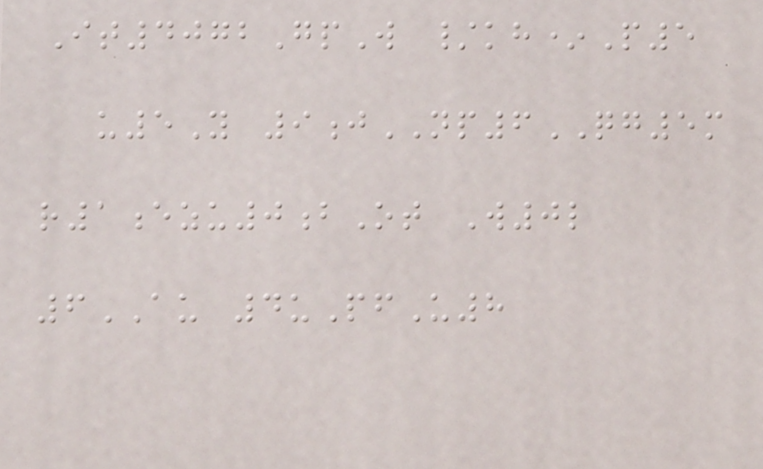It4072GpW /kh*P5
u5Y 9jNP6QG5m
r1ezu0bOt W0l
6AU 4uPfU8
